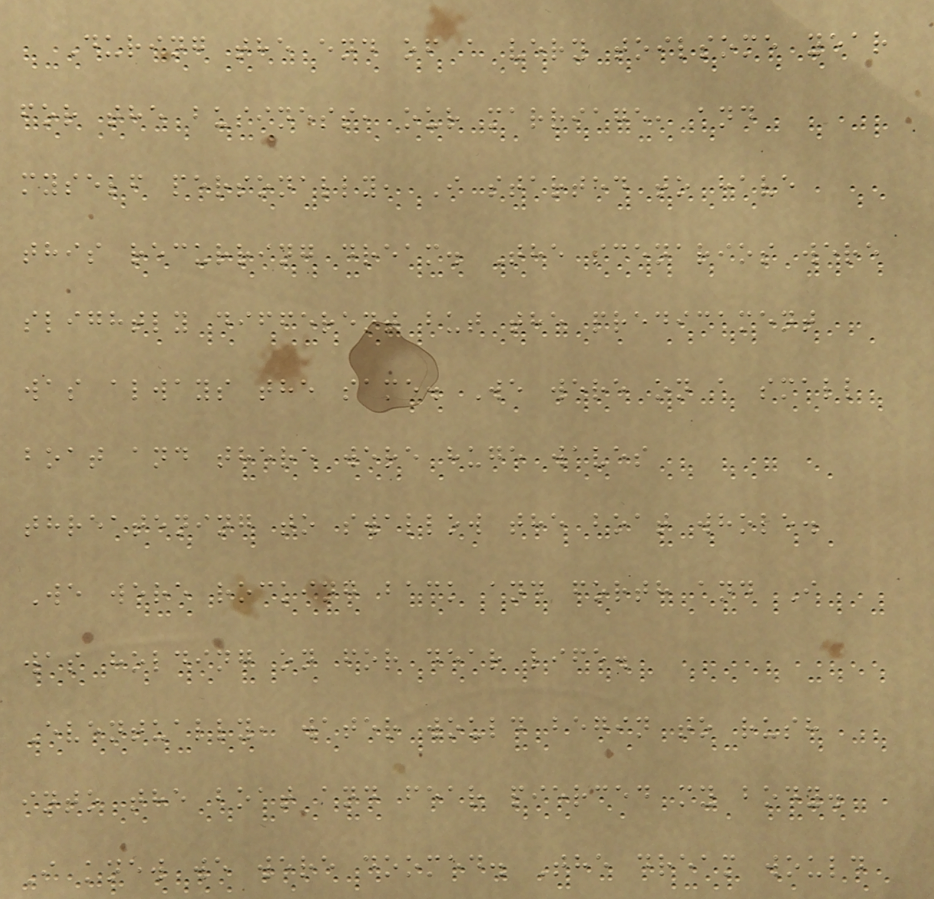During the end of a very toilsome year
for the business, our marriage, and
myself personally, I started to have
this recurring dream. The scenarios were
slightly different but the predicament
was always the same. We were on a small
boat and there were huge waves
threatening to swallow the boat whole.
We were rocking back and forth and I
was holding on for dear life.
Eventually, water would begin to rush
into the boat and fear pierced my body.
I knew we were doomed. The dream would
